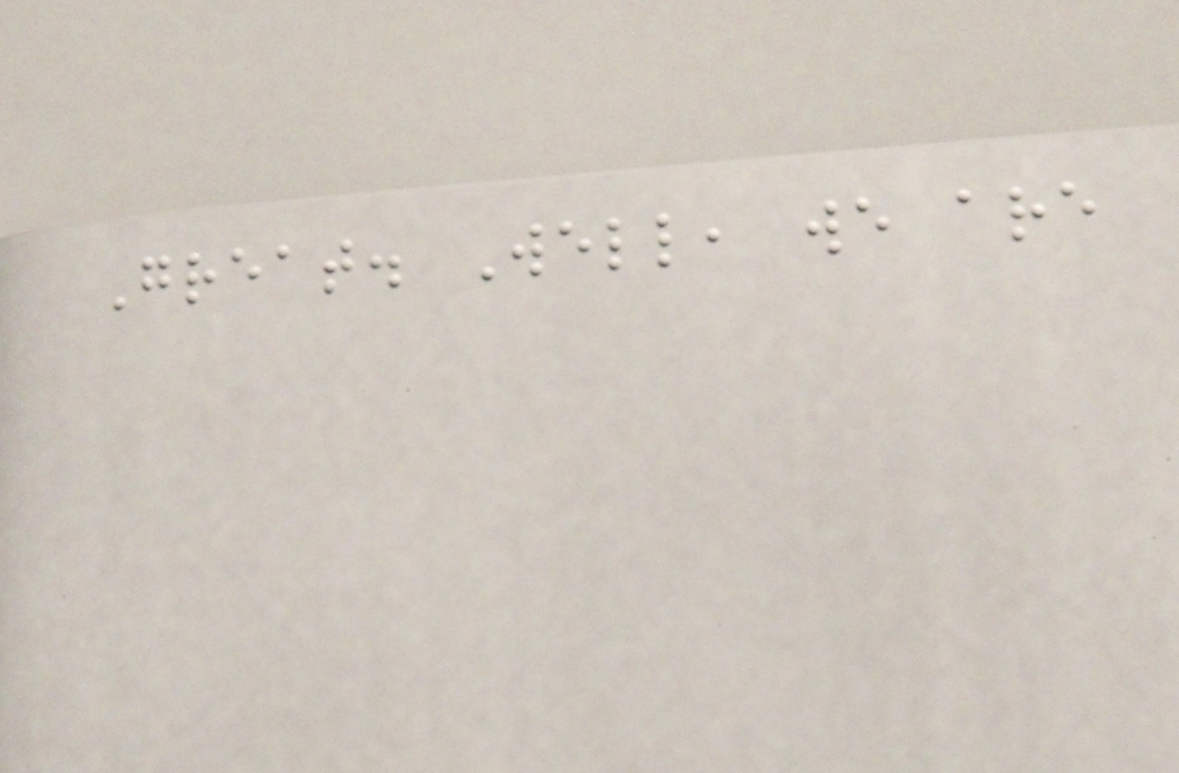Great. Well, we are
